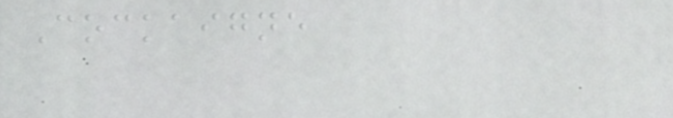Cockaigne
